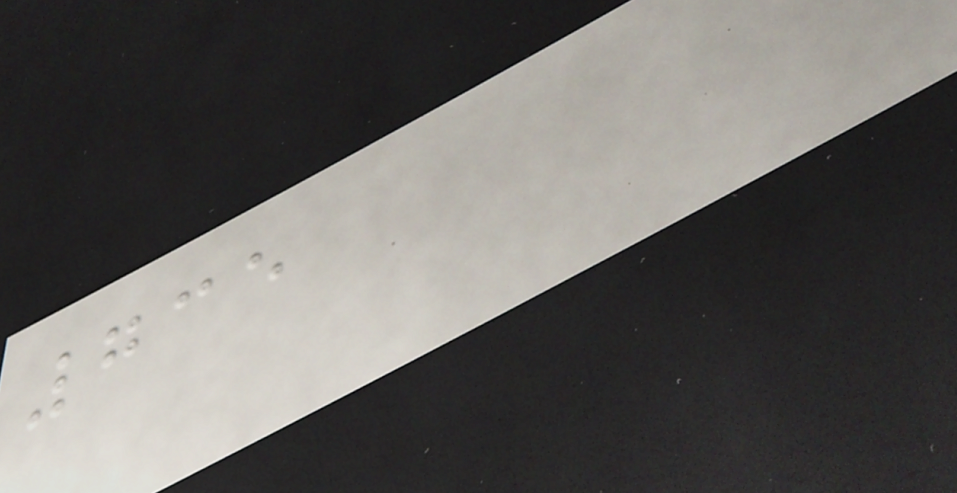735
